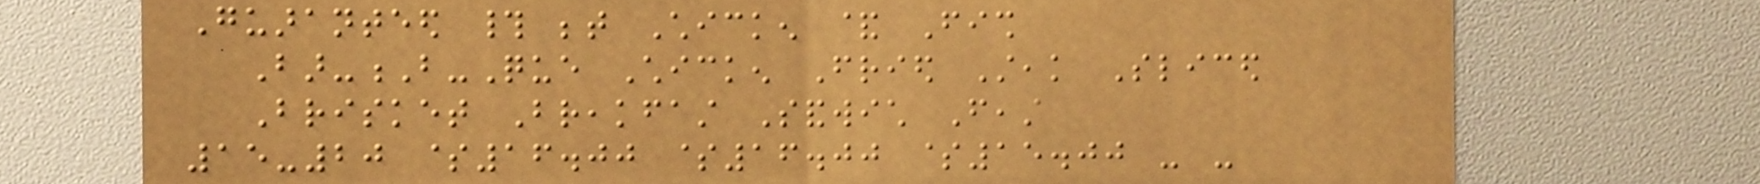Guaranteed # between Chicken & Fish
Bar-B-Que Chicken Fried Steak Sliced
Brisket Breakfast Sandwich Feast
15-20 $16.00 $16.00 $15.00 - -
